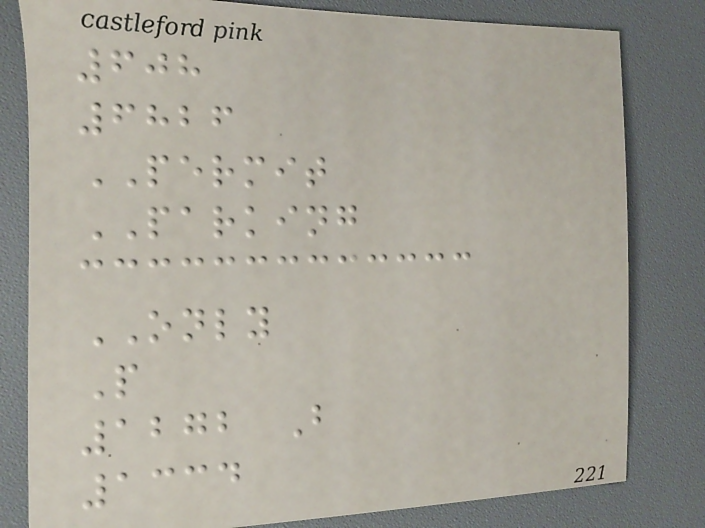608
6826
PERMIT
PARKING
ONLY
P
1272 B
1334
